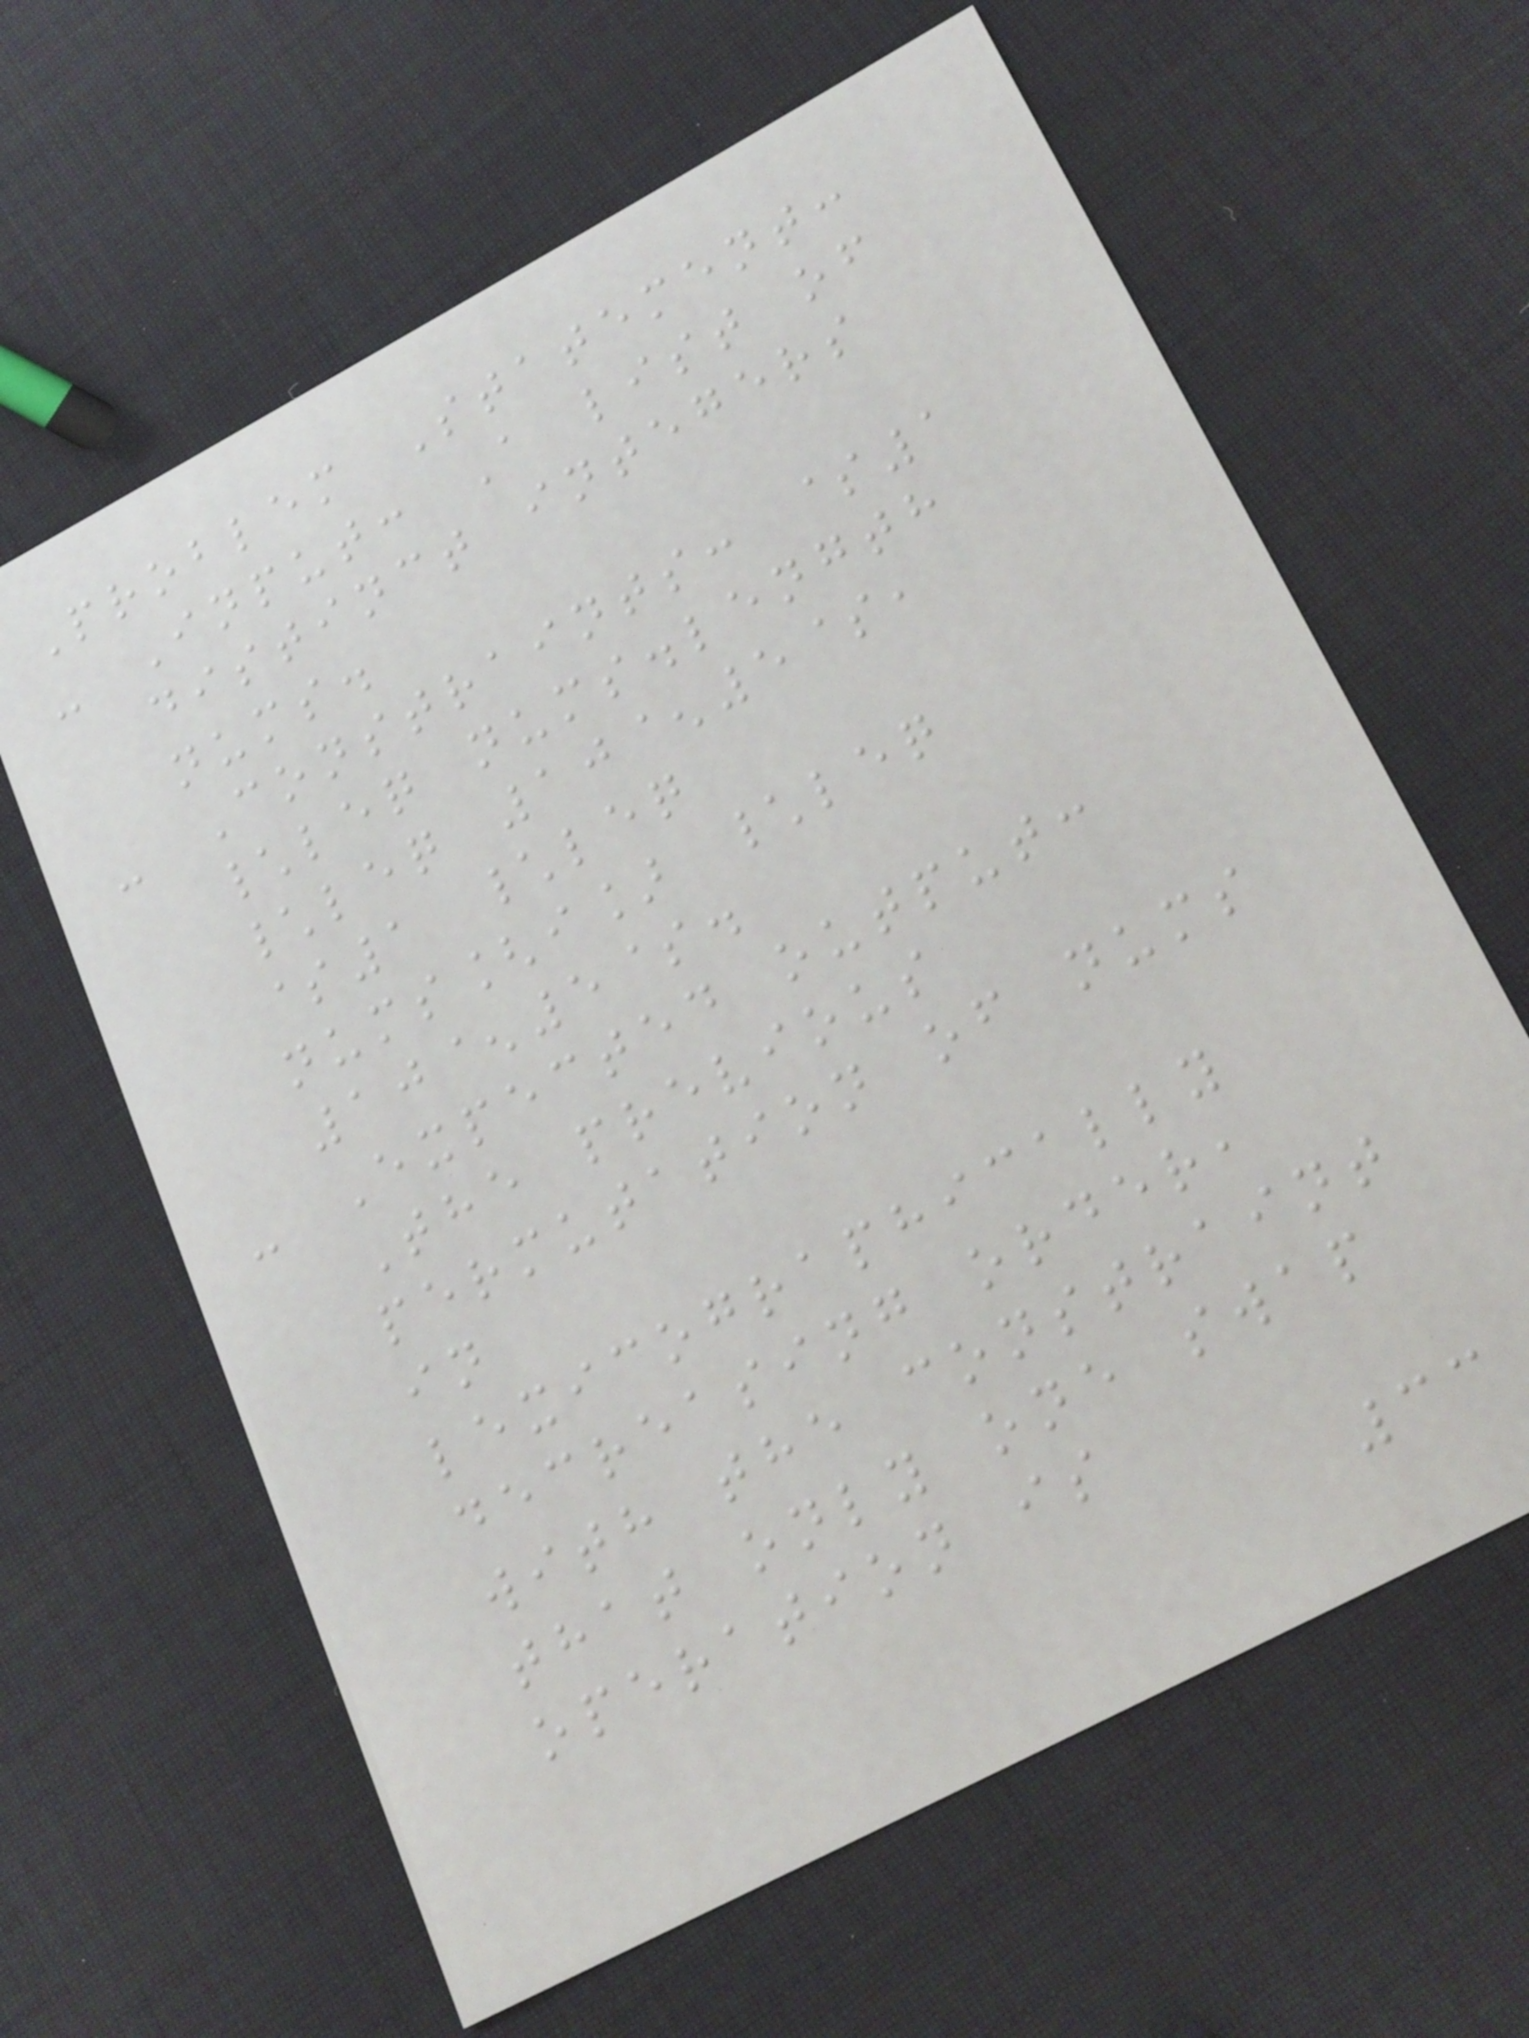Problem Statement:
- Input: A list of
distinct integers
nums.
- Constraints: $1
\leq nums.length
\leq 10^5$,
$1 \leq
nums[i] \leq
10^5$.
- Expected output:
The previous
permutation of nums
in
lexicographically
decreasing order,
with the constraint
that only one swap
operation is
33
